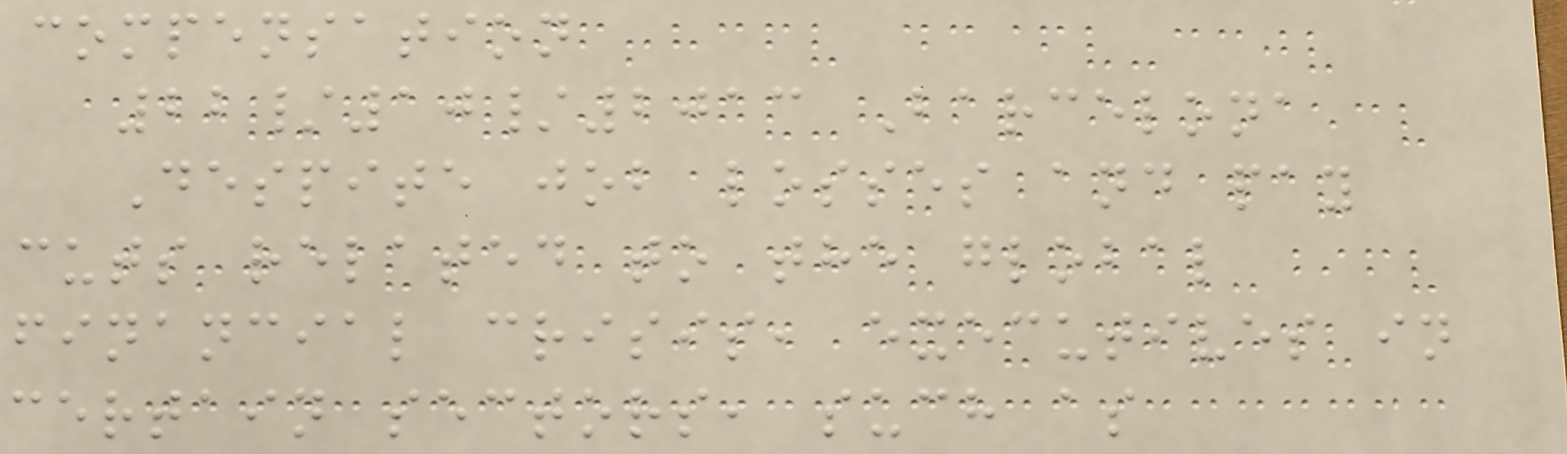compensation
22/10/2013 Barcelona
Despite job losses and pay
cuts related to the global
financial crisis, executives in
certain sectors, such as
